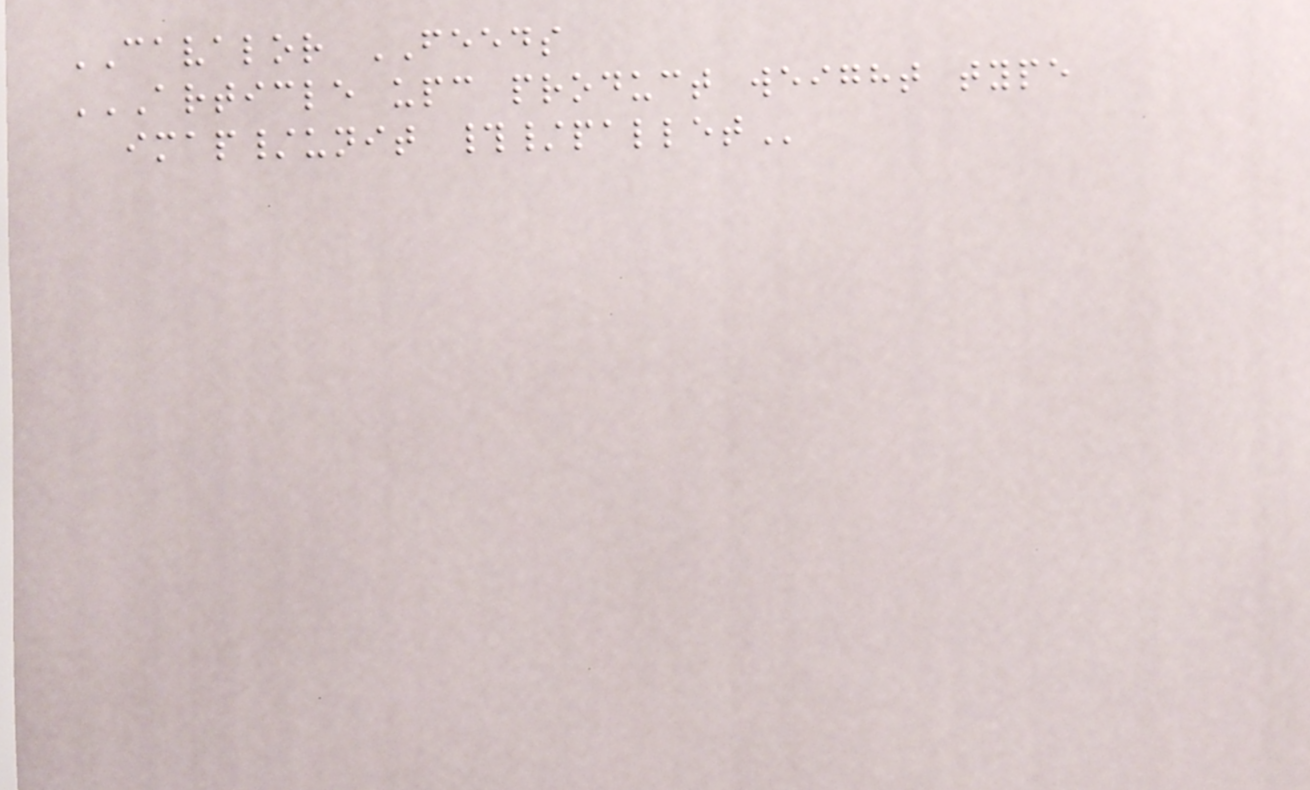CAVALOR FEEDS
ARTICLE UPC PRODUCT WEIGHT TYPE
IMAP/UNIT #/PALLET
